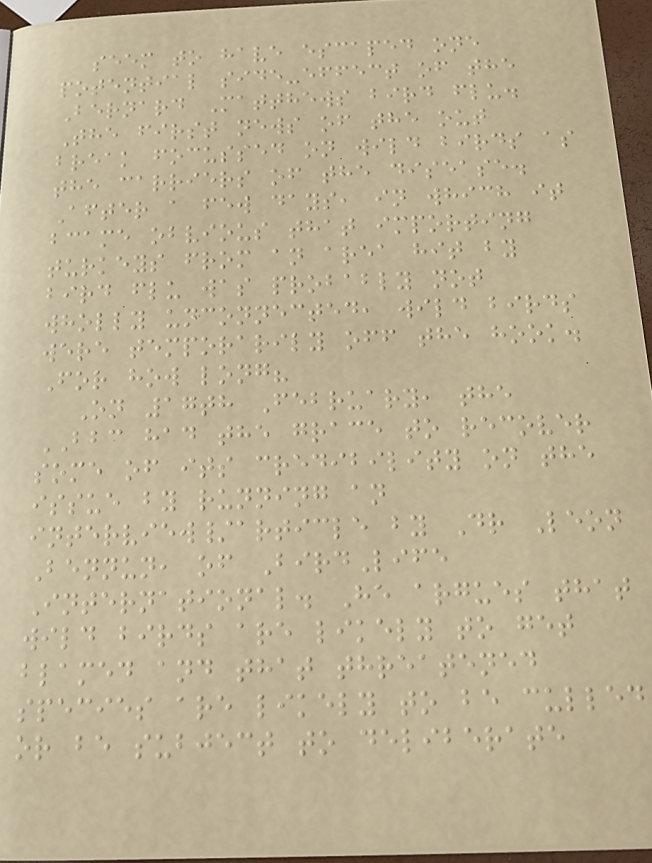seem to have escaped one
potential side-effect of the
Bernard Matthews bird flu.
The first news of the out
break focussed on wild birds as
the carriers of the disease.
After a few days, in which it
bcame obvious that importing
turkeys from an area hit by
bird flu was probably not
wholly unconnected, wild birds
were temporarily off the hook.
For how long?
On 17th February, the
BBC had the grace to recover
some of its credibility on the
issue by running an
interview/article by Dr Leon
Bennun, of BirdLife
International. He argues that
wild birds are likely to get
blamed and that threatened
species are likely to be culled
or be subject to deliberate
